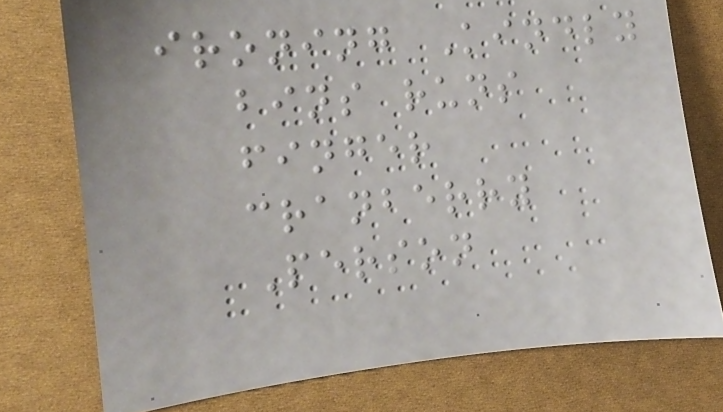ironing Kindly
bins runs
finger
cranberry
Person
